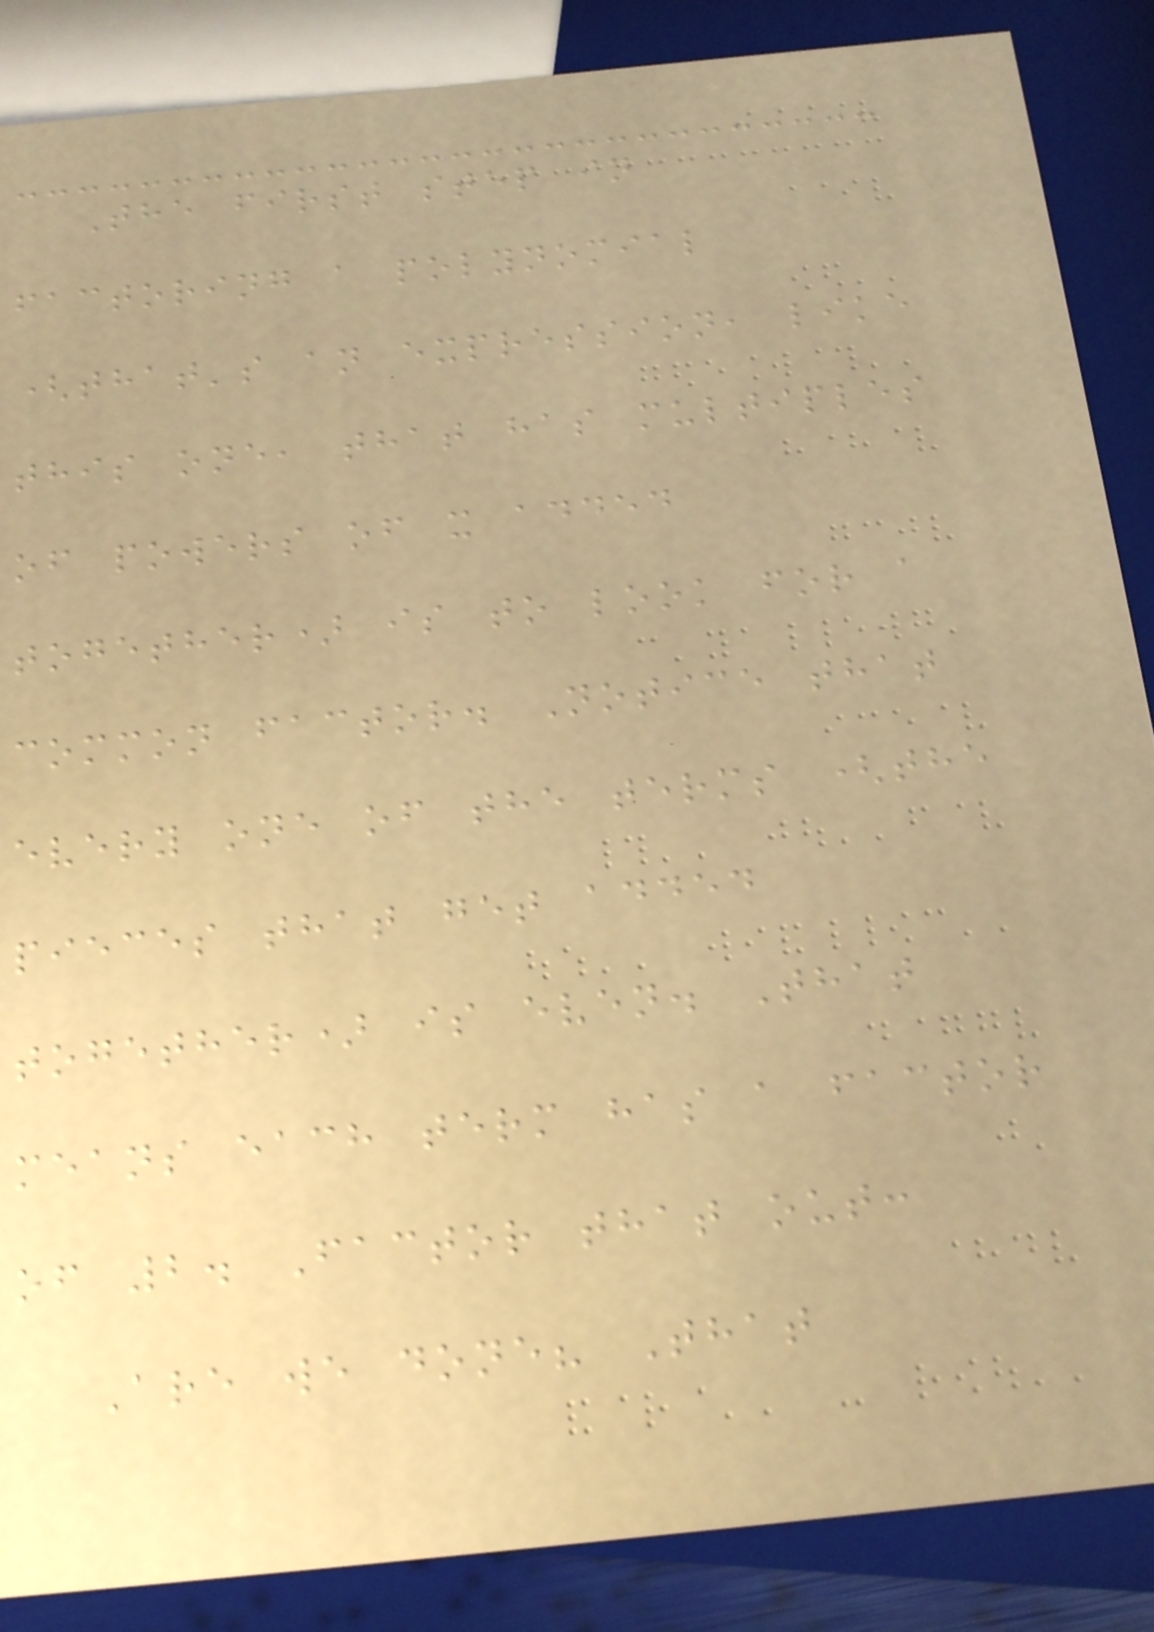The first step in
factoring a polynomial
(that's an expression, like
this one, that has multiples
of powers of x added
together) is to look for a
common factor. Notice that
every one of the terms (the
pieces that get added
together) is even. That
means each term has a factor
of 2. Factor that out:
Are we done? That
